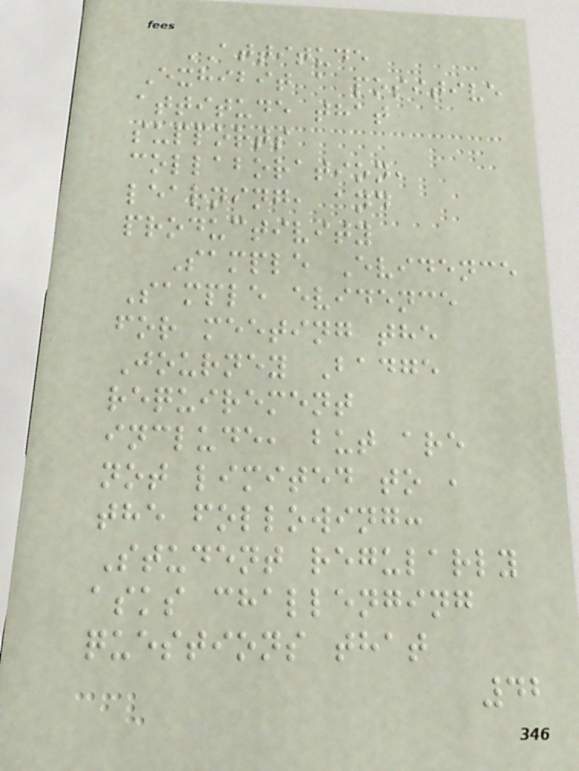ATTITUDE
Exhibit a positive
attitude that
supports
collaboration,
learning, and
productivity
Sample Evidence
Sample evidence
for meeting the
Journey Badge
requirement
include, but are
not limited to ,
the following:
Student regularly
asks challenging
questions that
42
